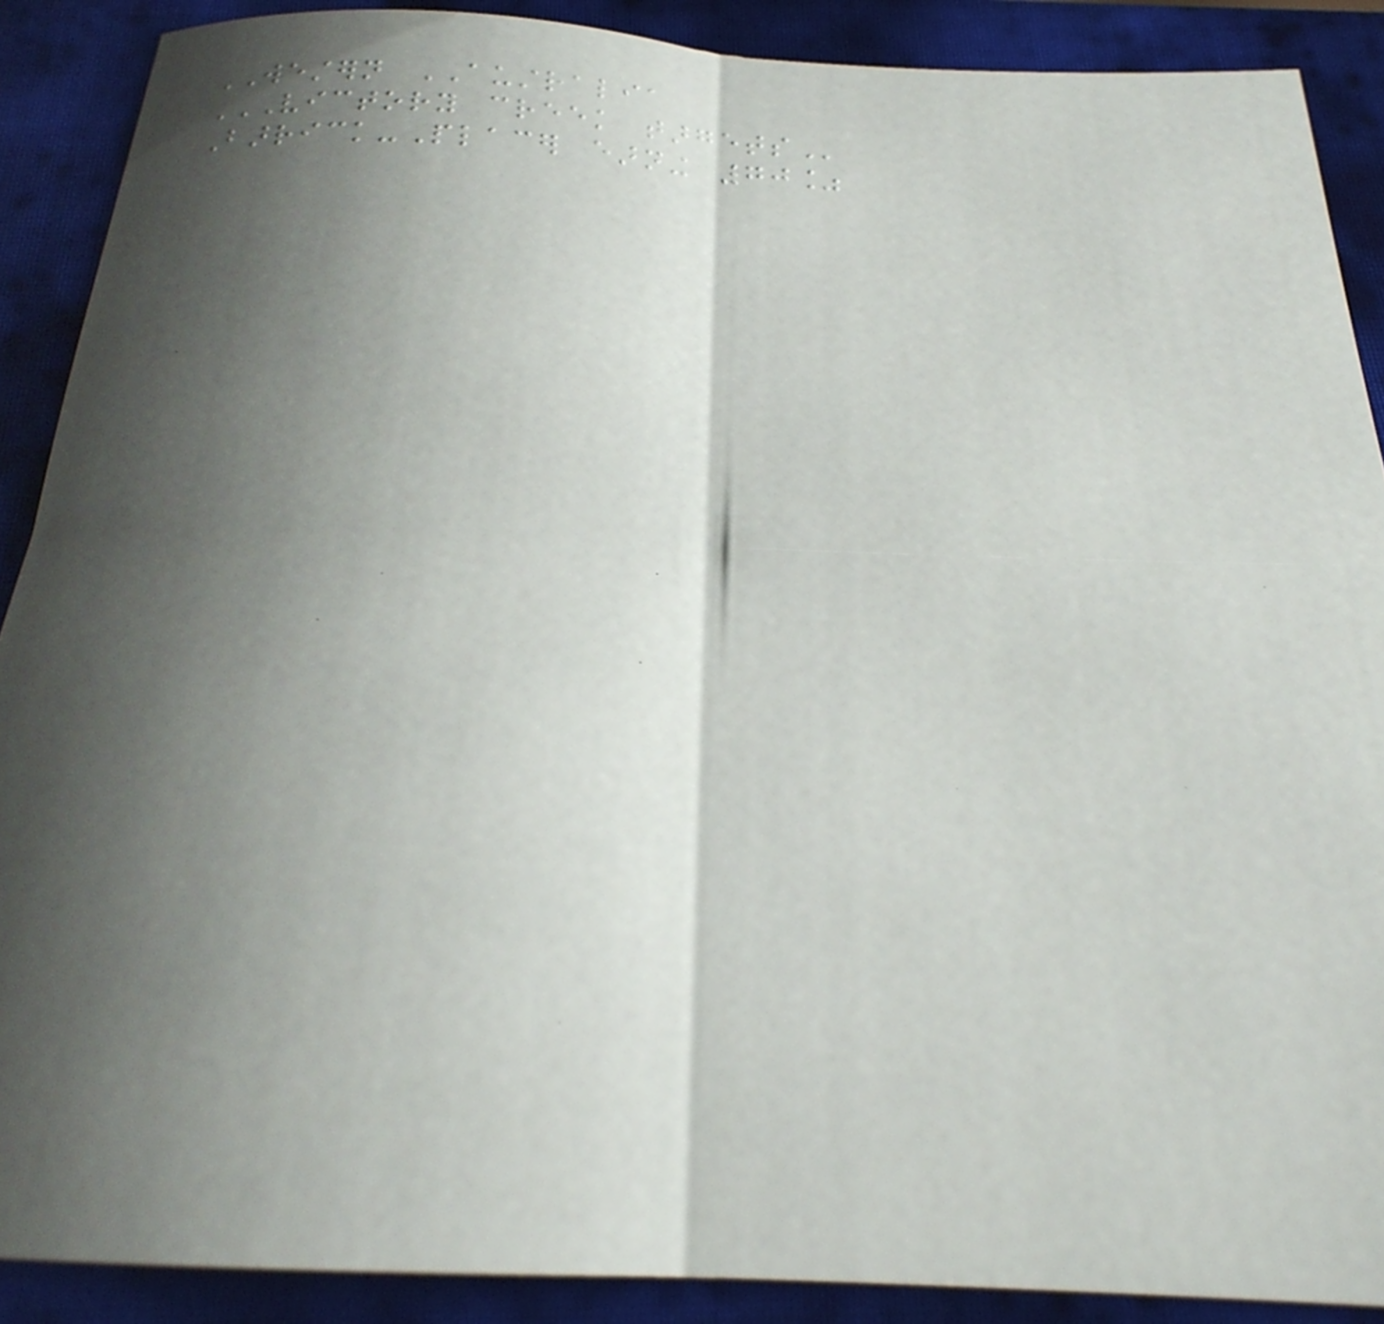WESTERN AUSTRALIA
VICTORY CREEK TARGETS
Barrick-Placer earning 70%
